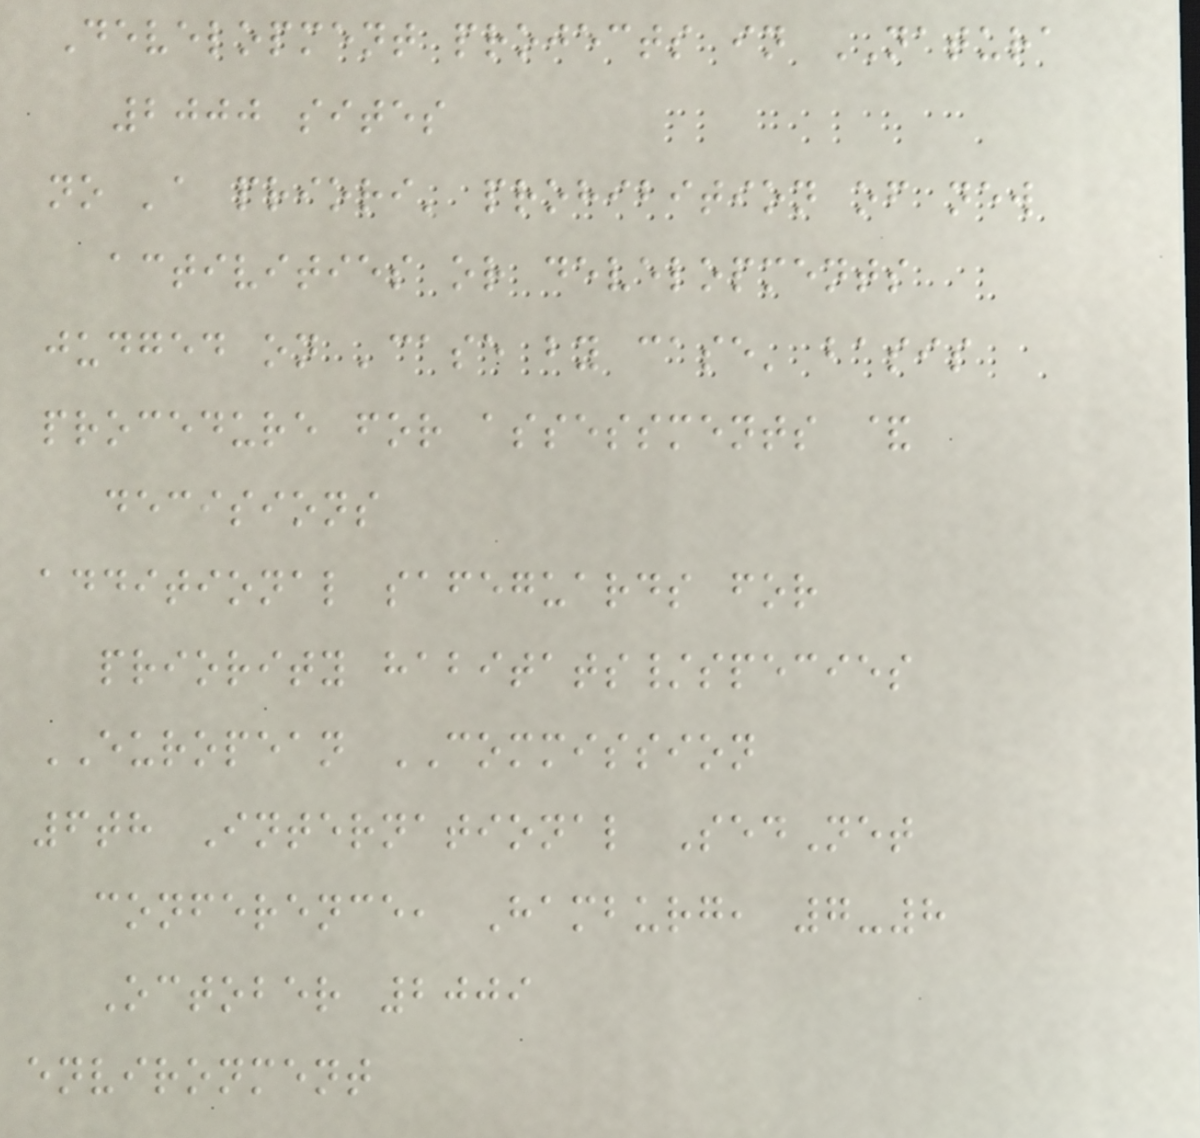Development projects in NATURA
2000 sites
no 'a priori' prohibition of new
activities or developments
judged on 'case by case' basis
procedure for assessments &
decisions
additional safeguards for
priority habitats/species
EUROPEAN COMMISSION
6th International SedNet
conference, Hamburg, 7-8
October 2009
environment
